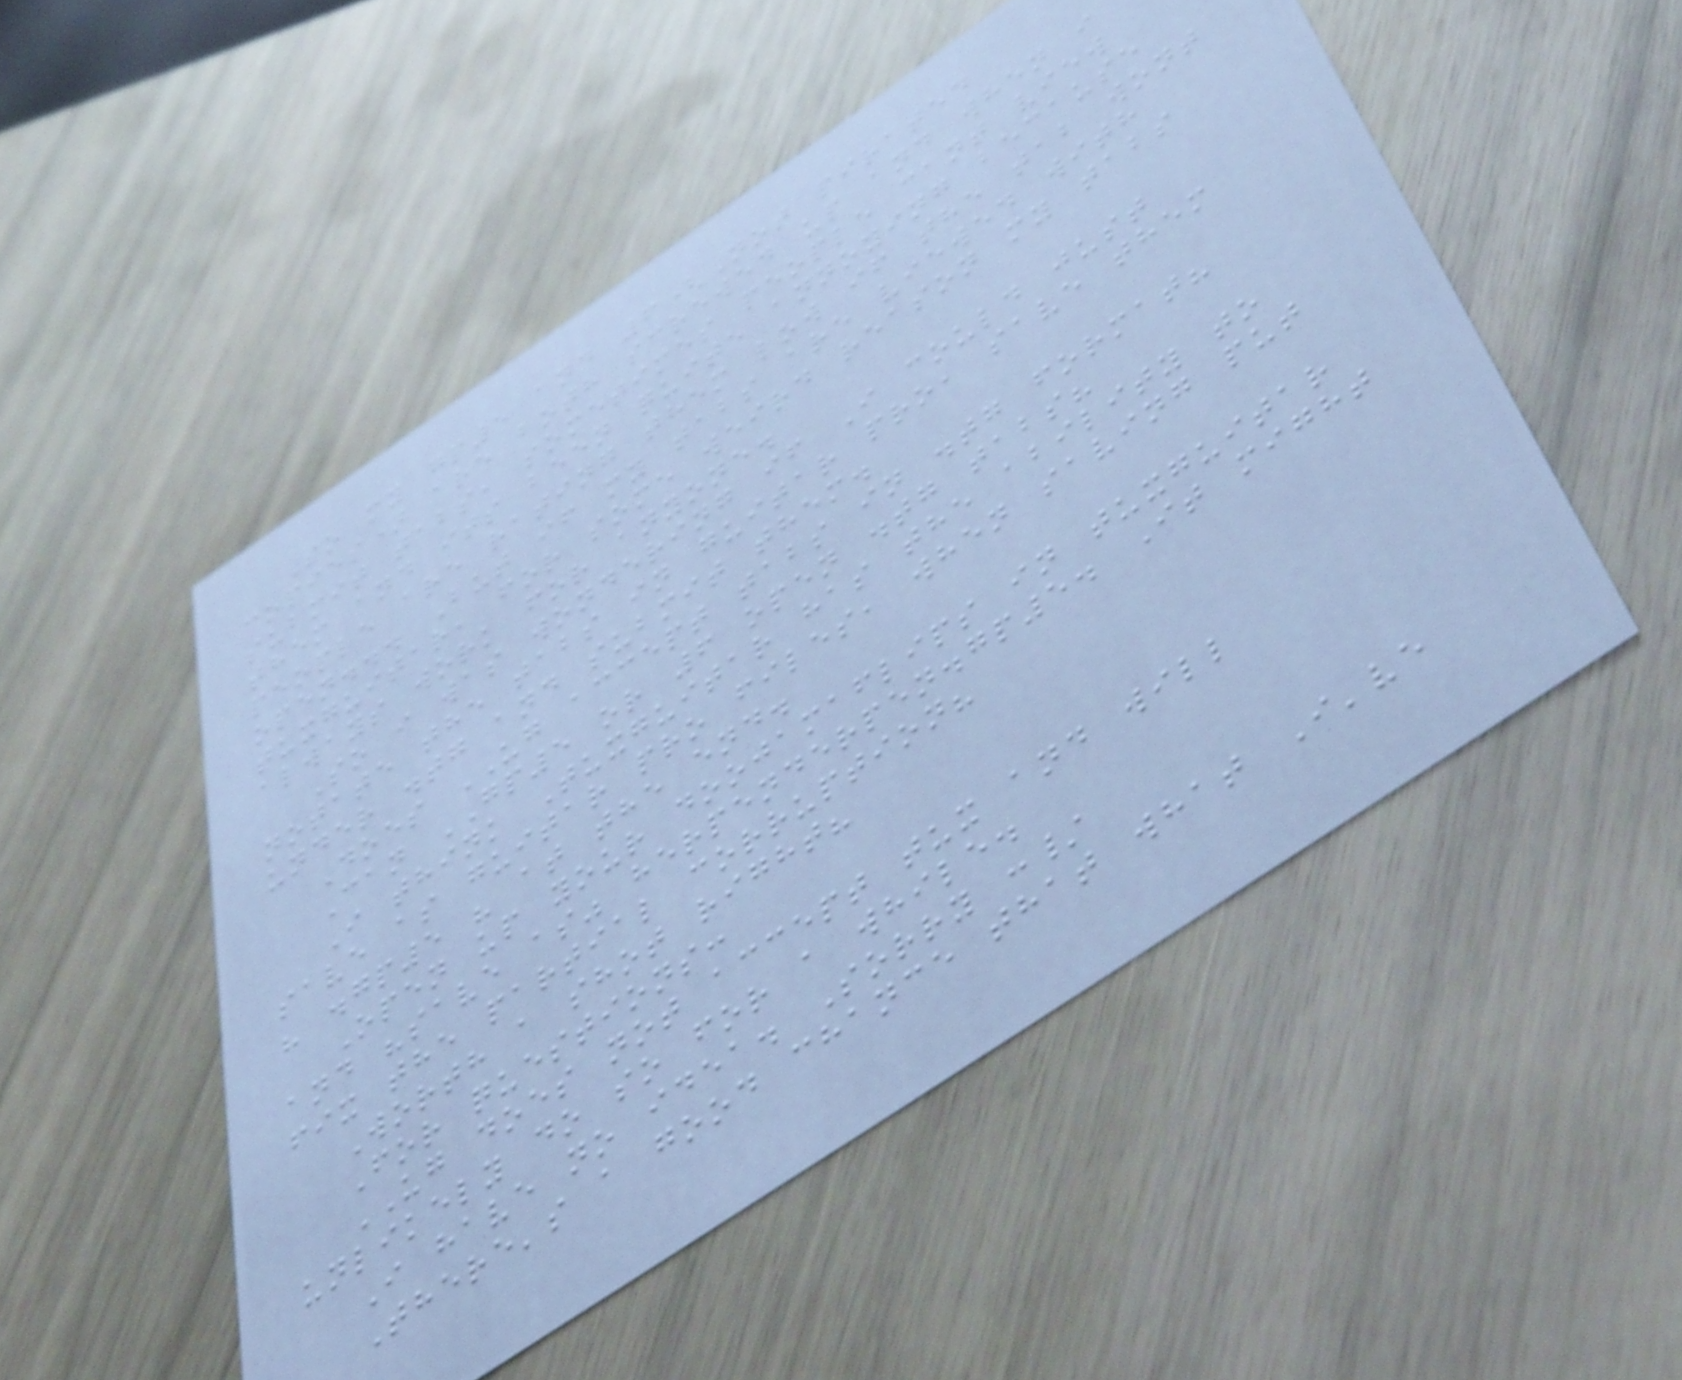So my gp5 and 6(Not pirated
copies) are both screwed up and when i
submit tabs, sometimes people cant view
them and its been quite annoying because
people are rating them low if the tab wont
open... But if my tabs are viewed with
tuxguitar, for some weird reason my tabs
always work for anyone.
So i was wondering if I could just
notate the tabs in guitar pro, save them
under .tg and submit them.
Does UG accept tabs in .tg format?
Can GP5 or 6 open .tg tabs?
I think Tuxguitar has the ability to
save as guitar pro files, when saving put
" .gp5 " at the end.
Open up your doojamaflips in tuxguitar
and "save as" herpenderpen.gp5. It might
fix the partial corruption?
Worth a shot right?
For questions:
UG does not accept tux and will
unlikely do so for a while.
I have no idea. Sorry :/
There's a good chance that what I've
